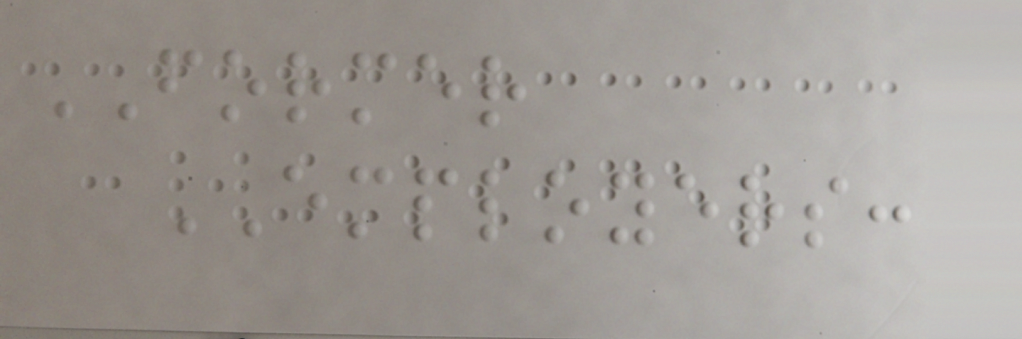FORMER
EMPLOYERS:
